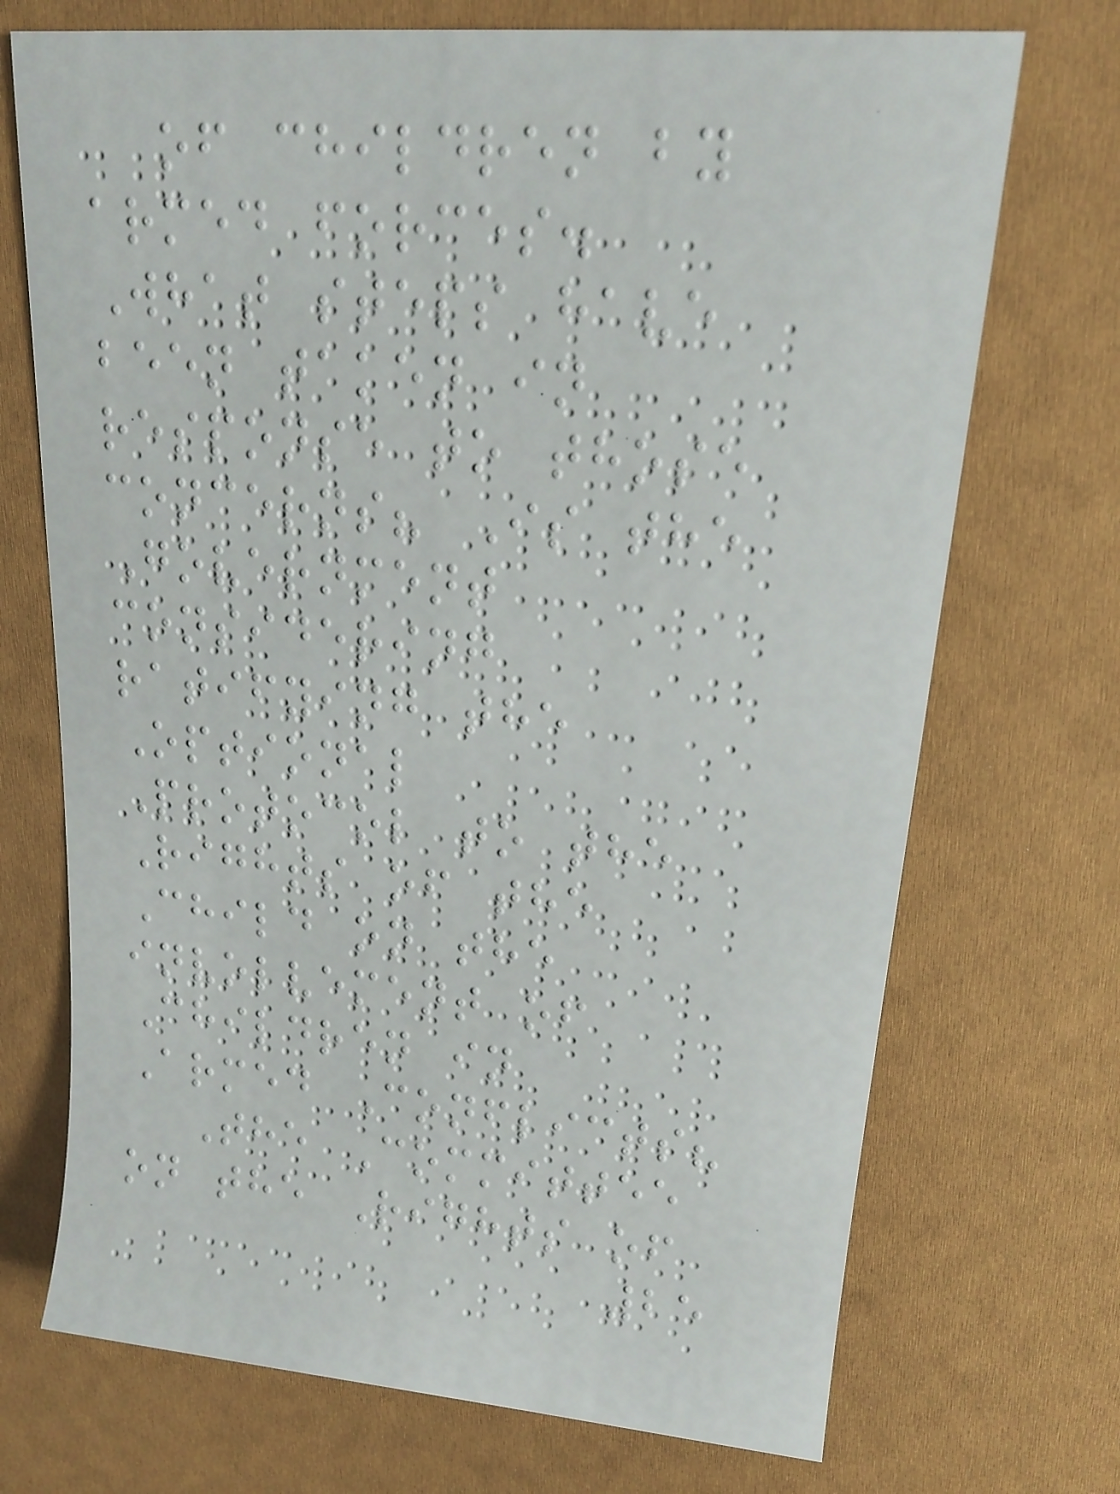of children by
armed forces.
What steps have
been taken in
response to those
concerns? Is the
Government
considering
ratifying the
Optional
Protocol to the
Rights of the
Child on the
involvement of
Children in
Armed Conflicts?
The Committee
on the Rights of
25
